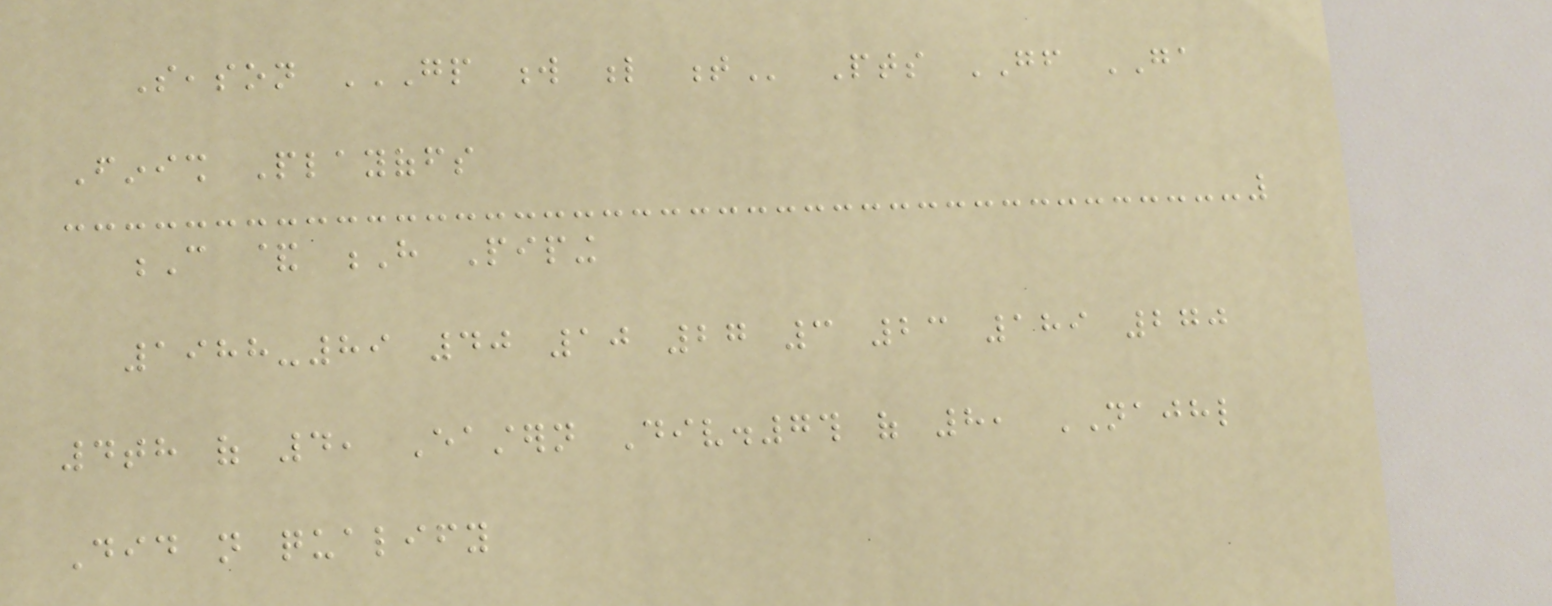Season GP W L T Pts GF GA
Finish Playoffs
C & H Piping
1988-89 40 10 27 3 23 189 270
4th of 4, Eastern Div.7th of 8, NAJHL
Did not qualify
